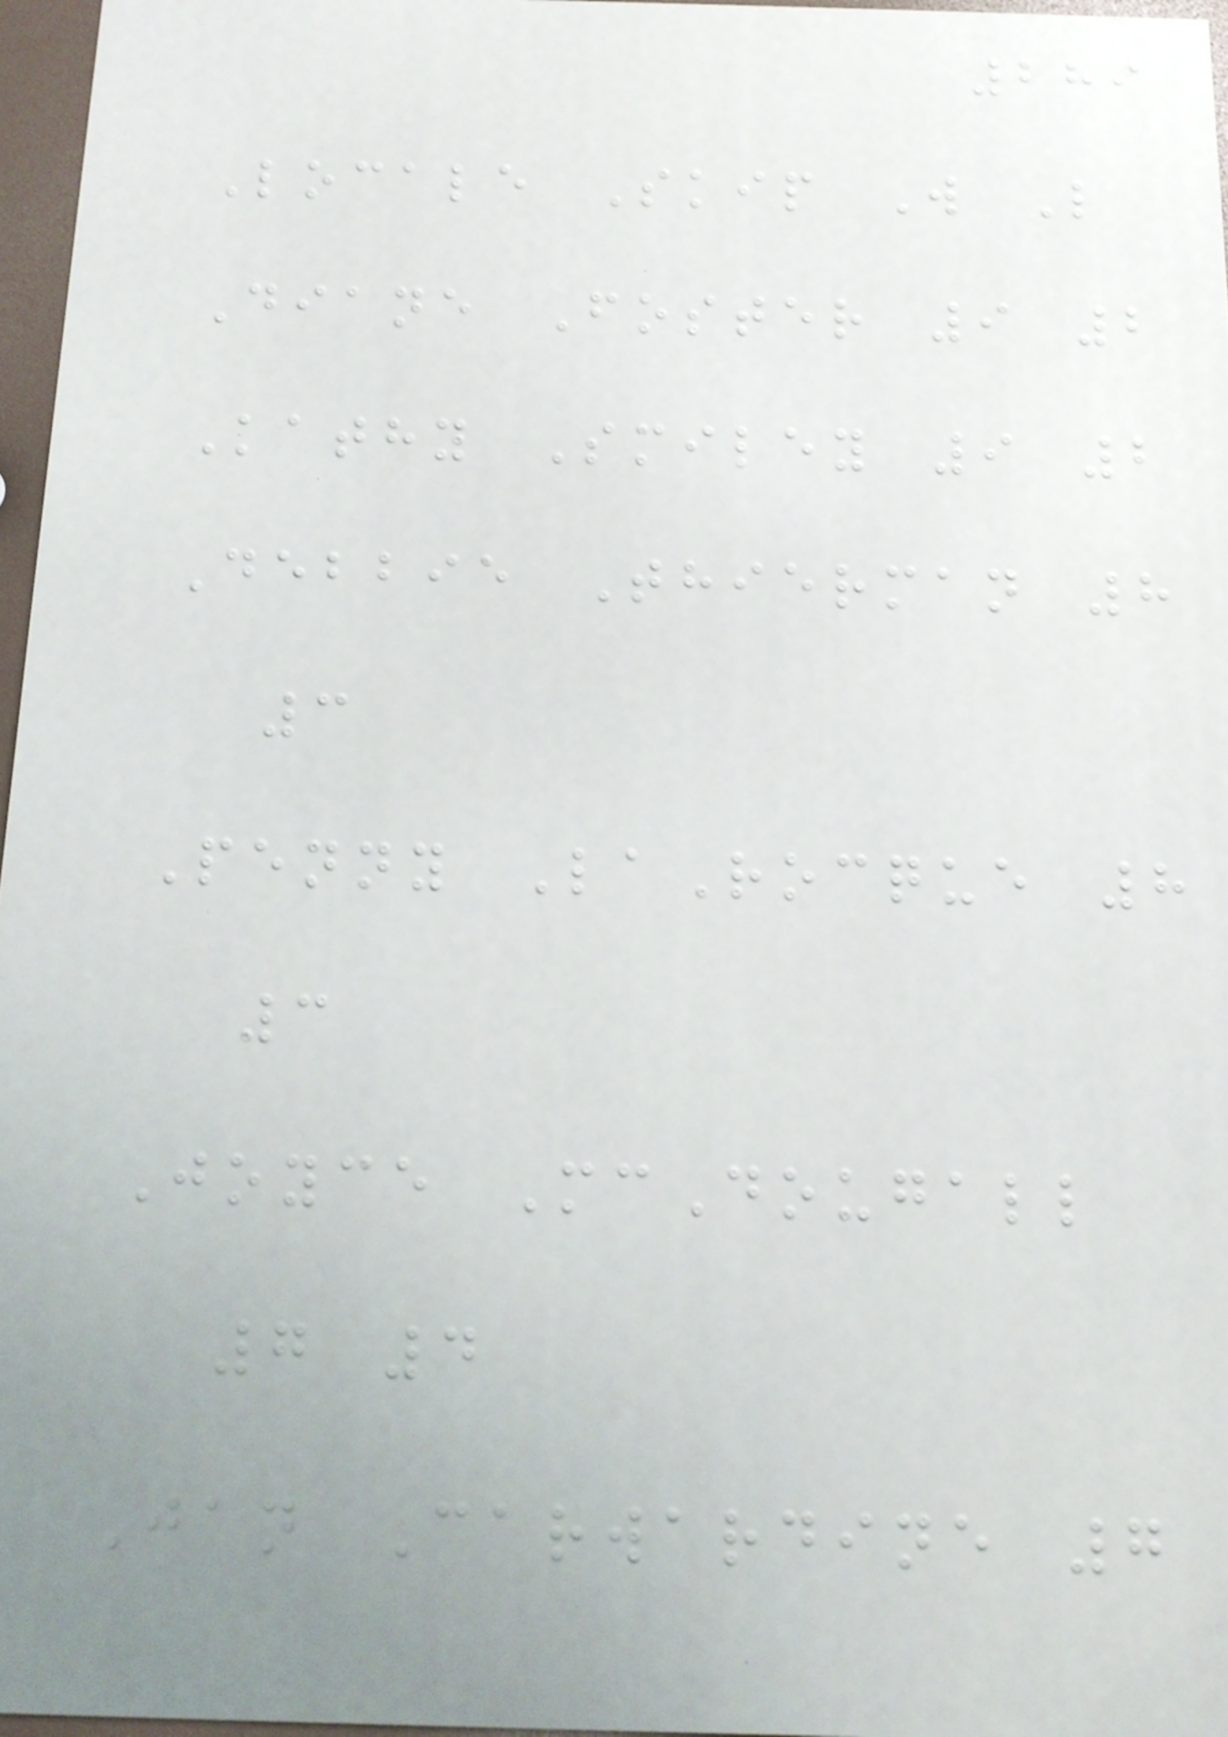289
Locale Skip W L
Diane Foster 9 2
Kathy Smiley 9 2
Debbie Thierman 8
3
Penny LaRocque 8
3
Joyce McDougall
7 4
Jan Carwardine 7
